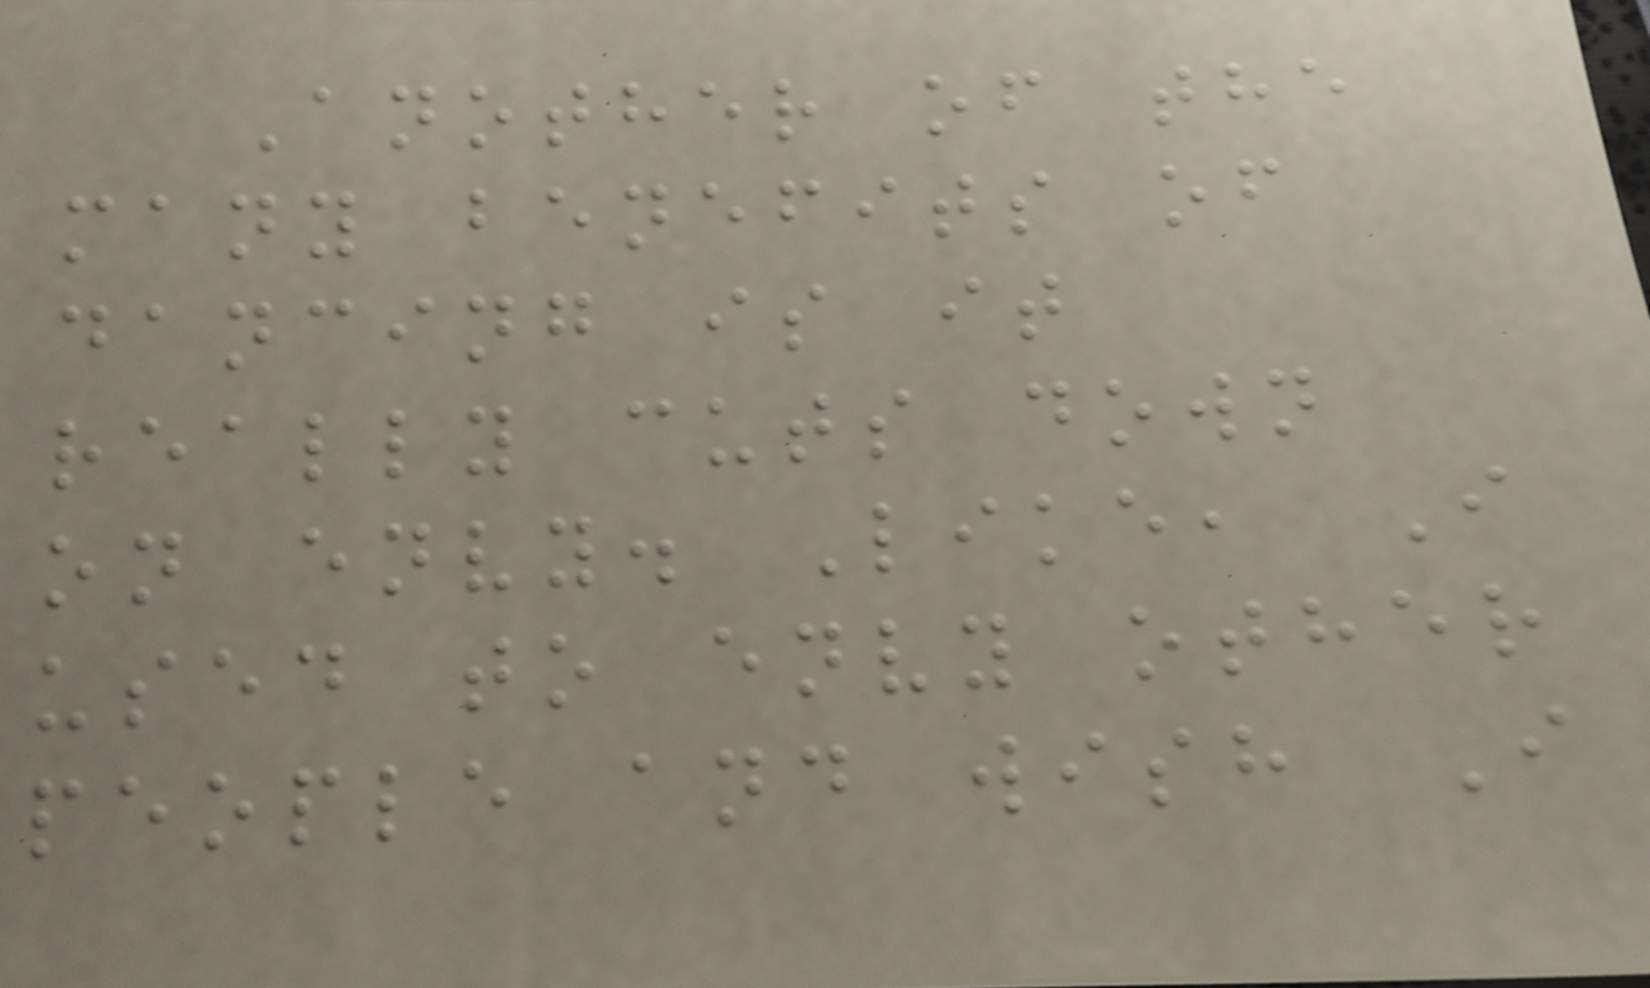Another of the
many benefits of
dancing is it
really cuts down
on envy. Like, I
used to envy other
people and wish I
